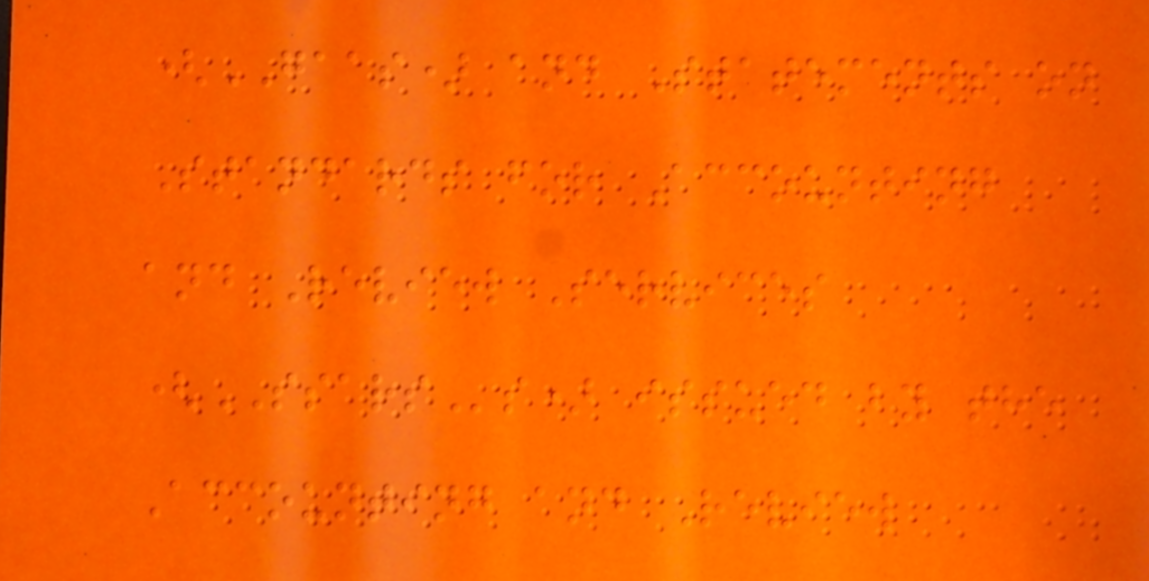(GAAS) and Statements on
Standards for Accounting
and Review Services
(SSARSs) issued by the
Accounting and Review
